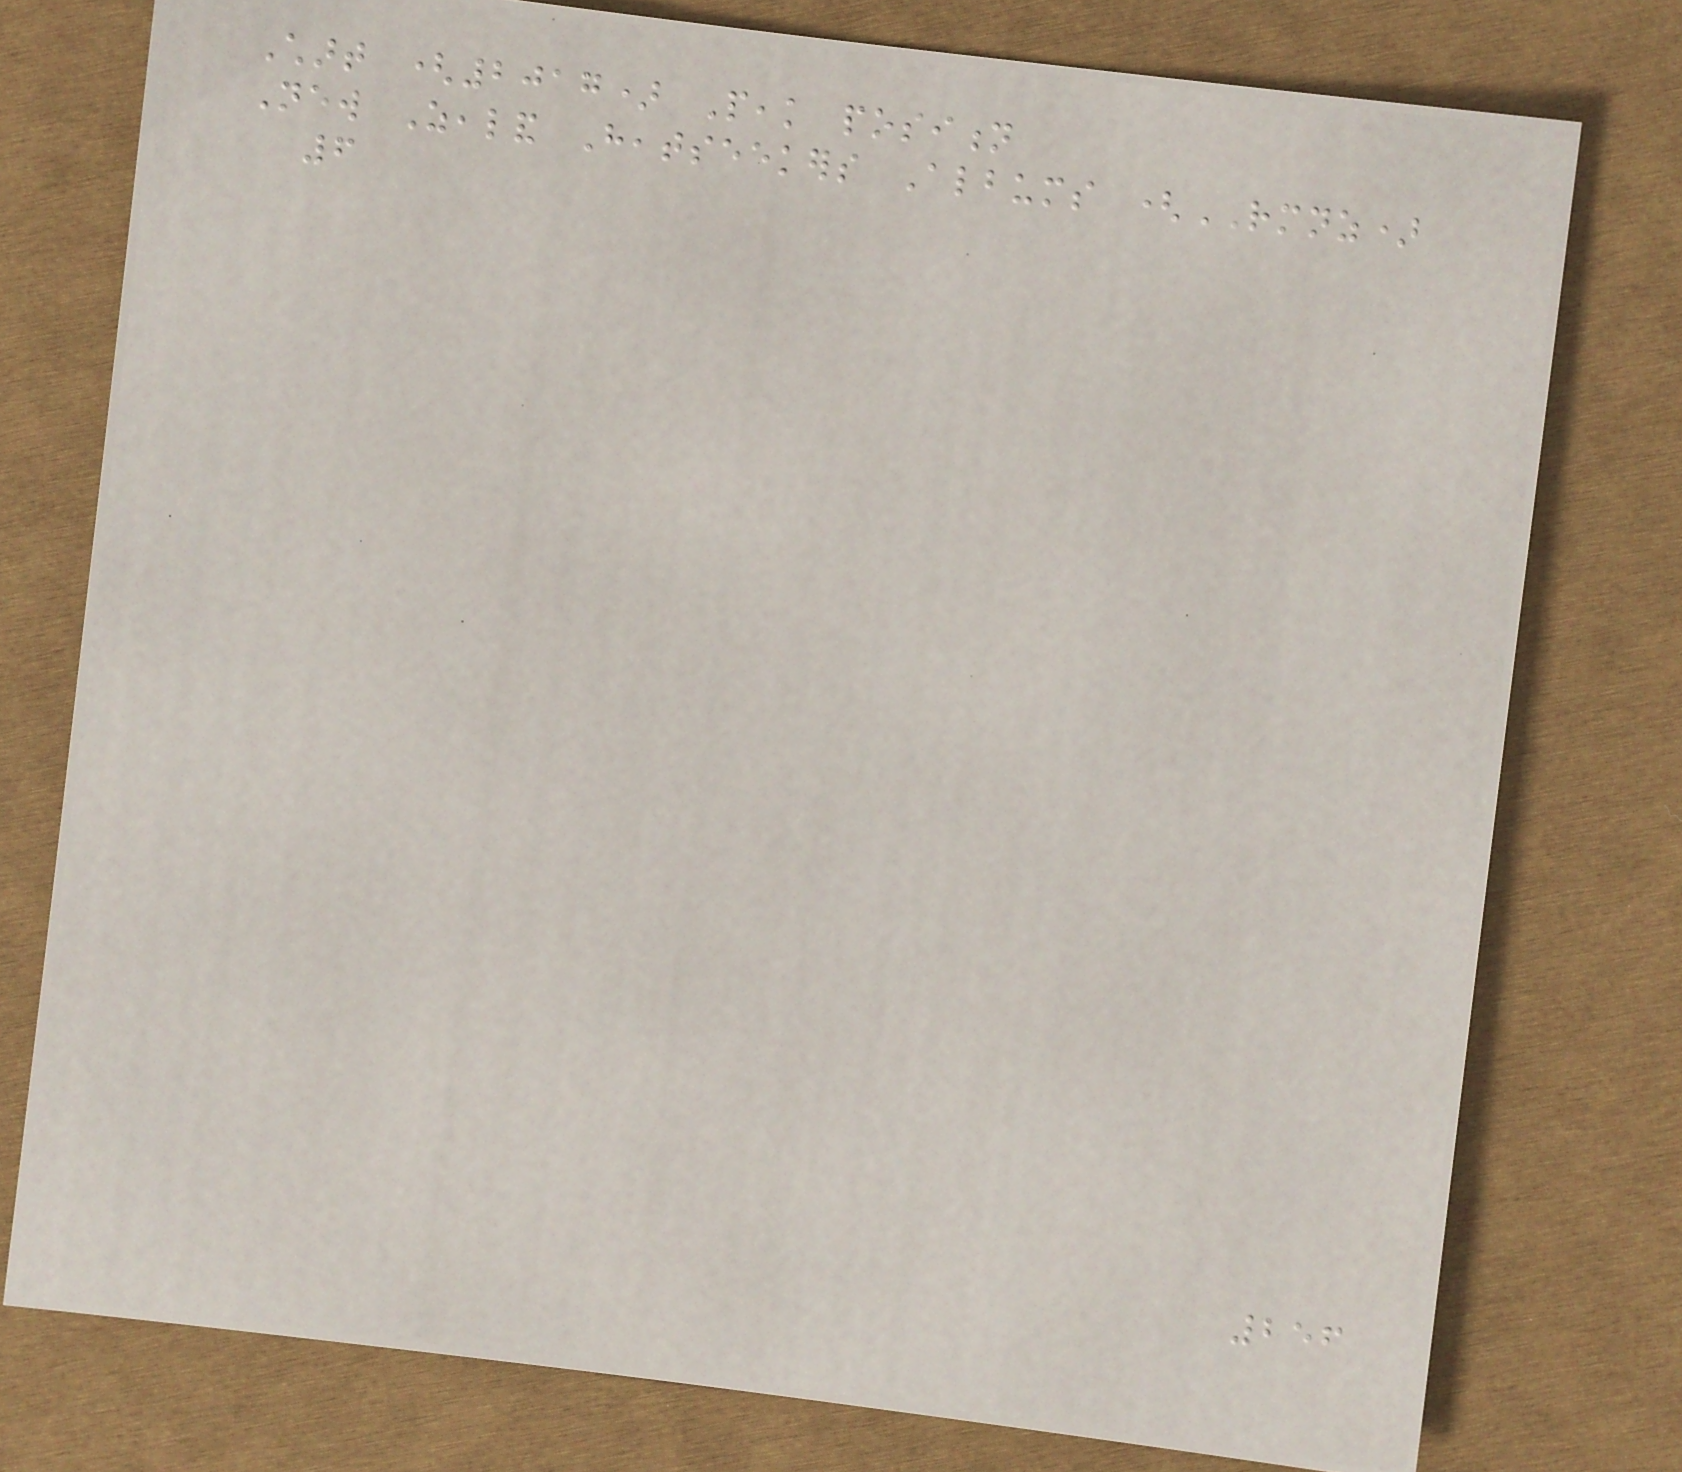Chart (2017) Peak position
New Zealand Heatseekers Albums (RMNZ)
6
256
